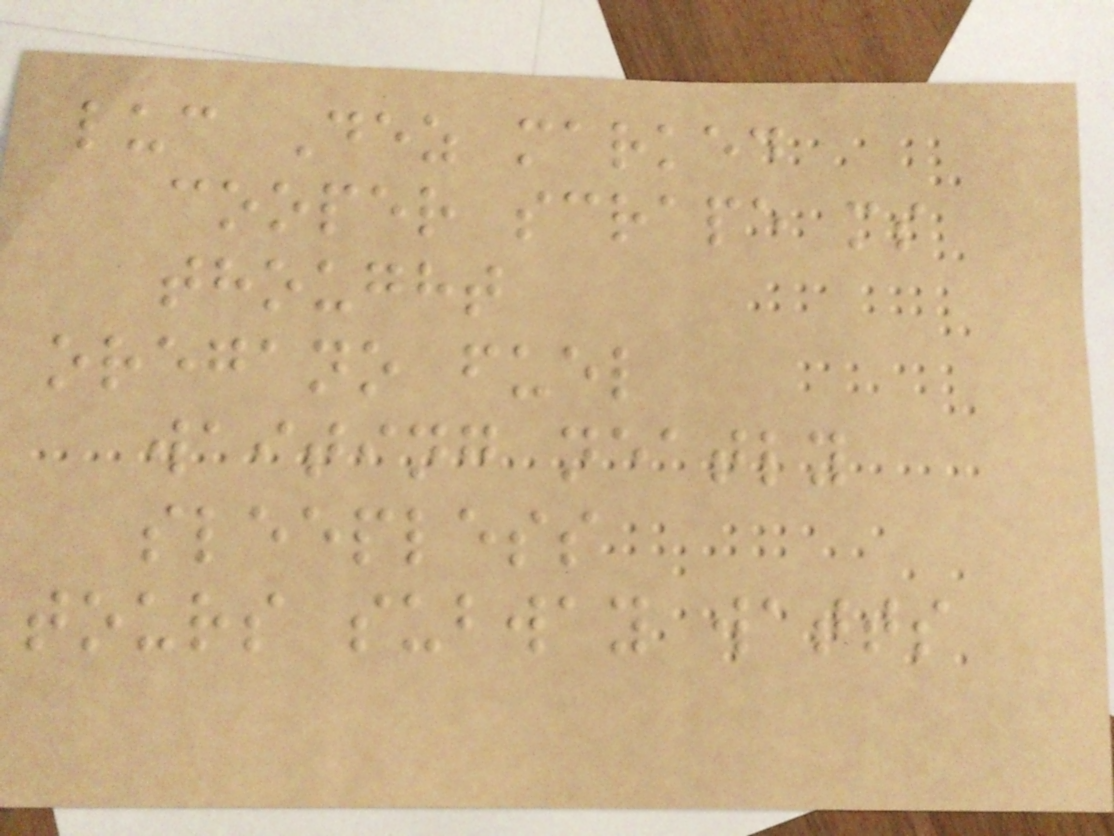luc Dez marked
cooper scrape ms
thought
oregano fuel
waiting neatly
sleepless
tours subway watts
